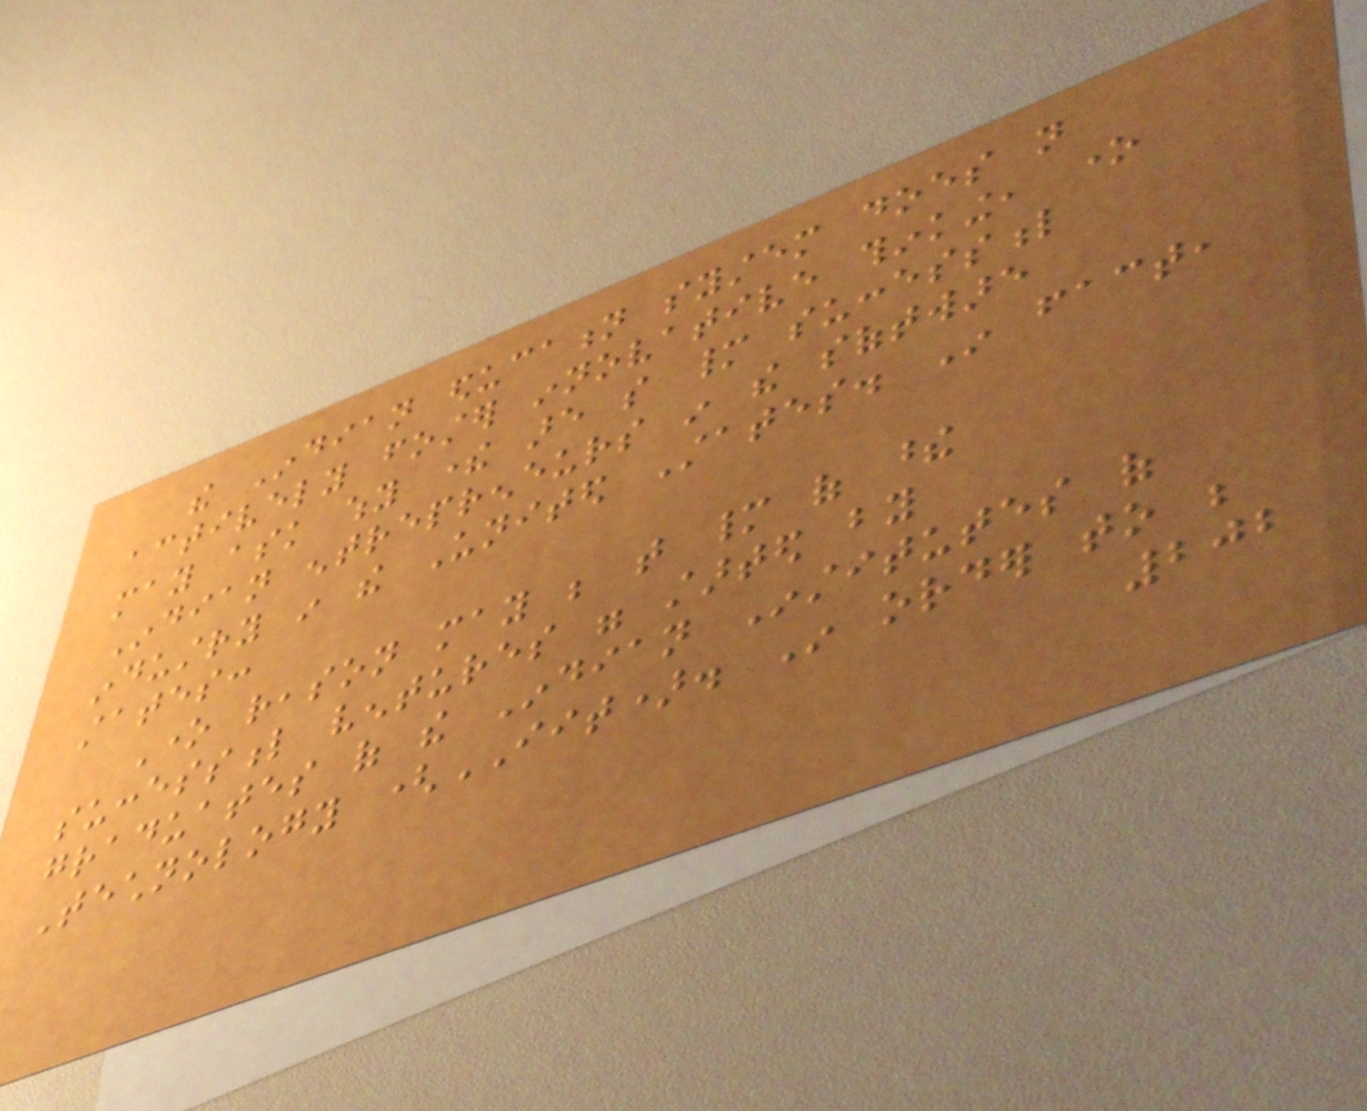the Indian education system does not
actively foster innovative thinking, one
may ask why there are so many successful
Indian entrepreneurs in the software
industry in the United States. In fact,
states:
One reason may be that many of these
successful ventures were started by
graduates of the Indian Institutes of
Technology (IIT). In order to be
202
